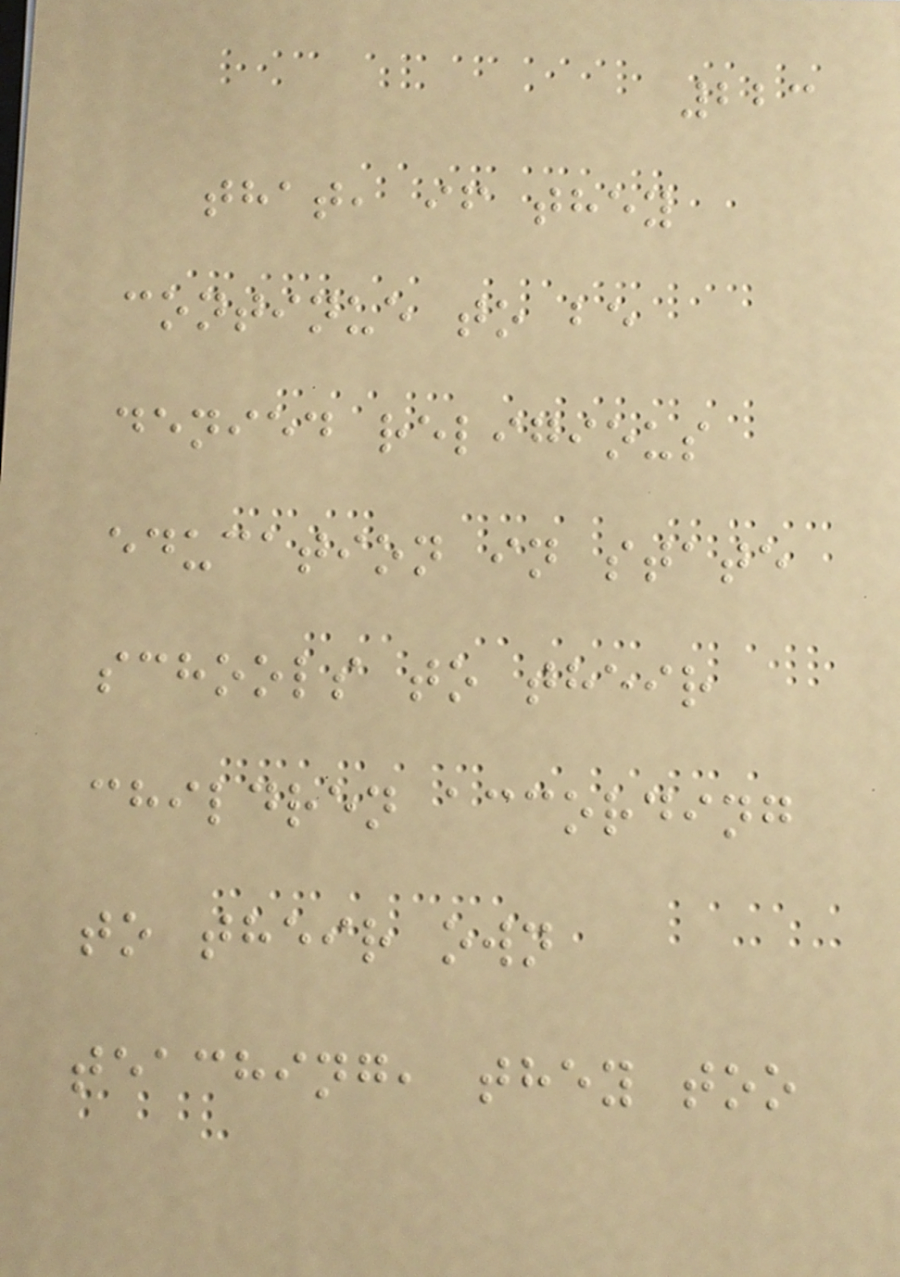223
that, if they
continue to be
denied religious
education in state
schools to their
children according
to their own
teaching, they too
